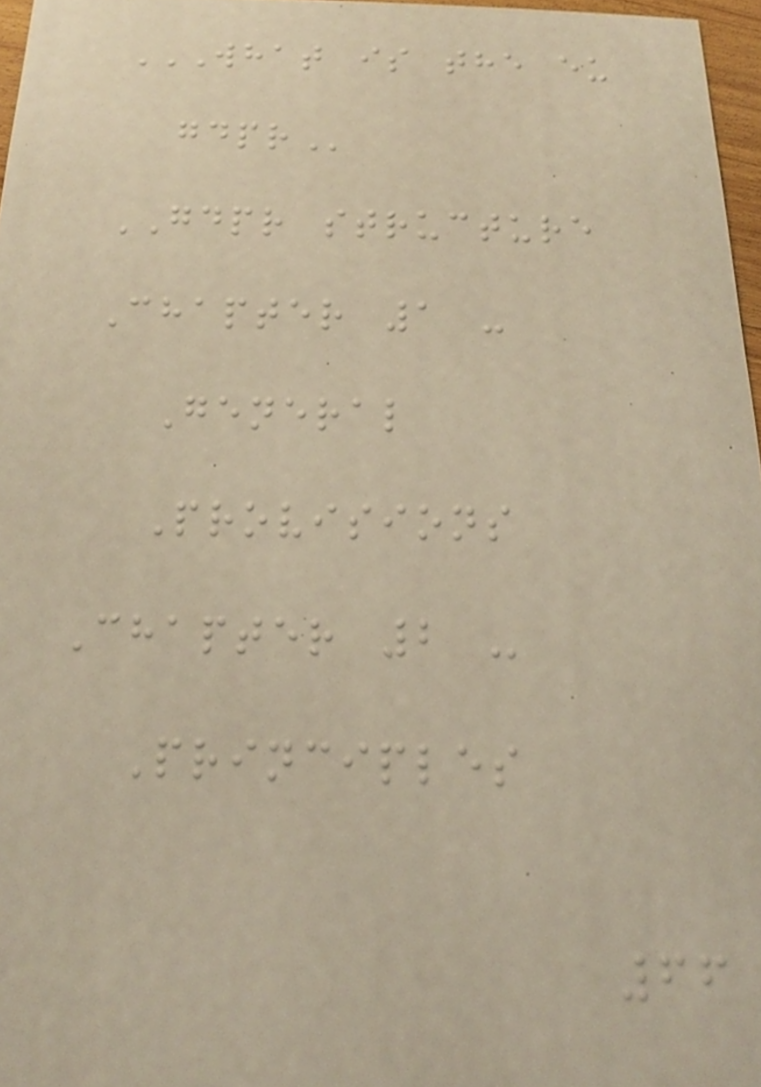WHAT IS THE EU
GDPR
GDPR structure
Chapter 1 -
General
Provisions
Chapter 2 -
Principles
66
